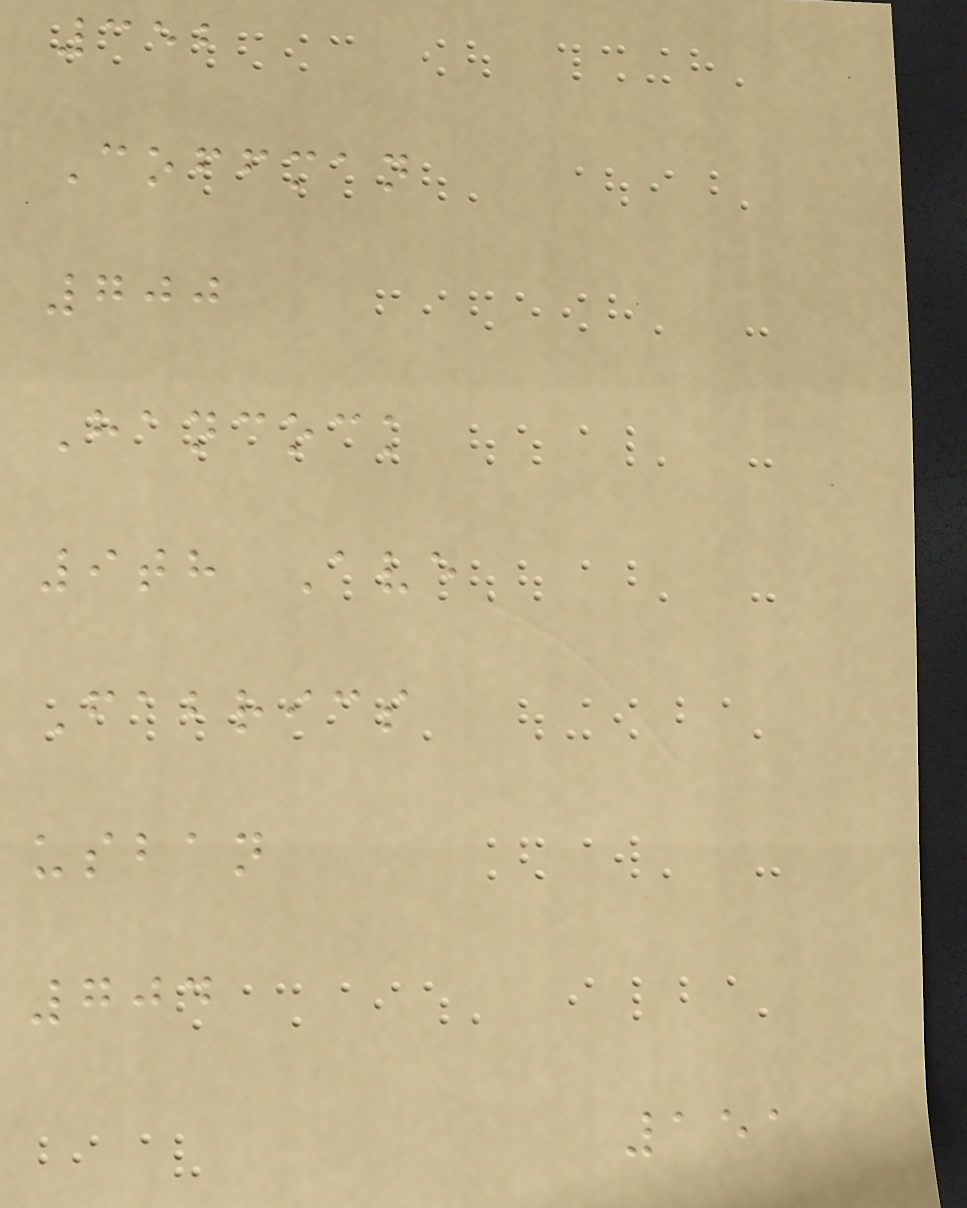352
Coffman
700
Hancock
9th Ave
Fabrics
usban
704
151
